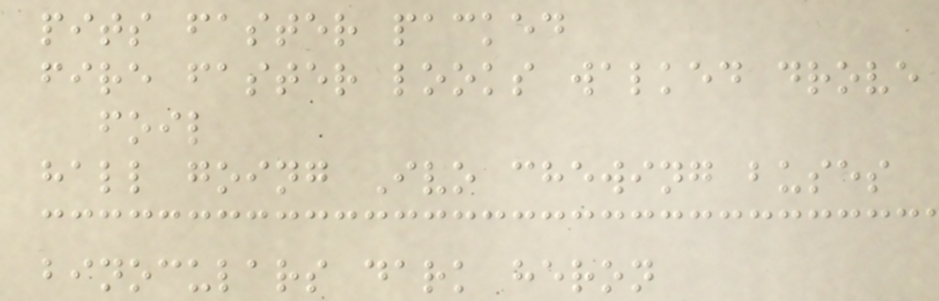pits faster packed
fire faster looks walked drove
foil
hall going Ivo chewing buses
binoculars dark heron
